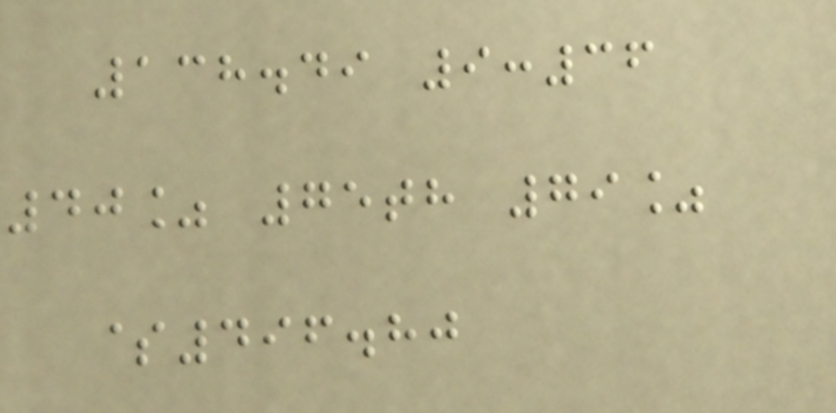138.49 9:36
40% 75th 79%
$496.80
